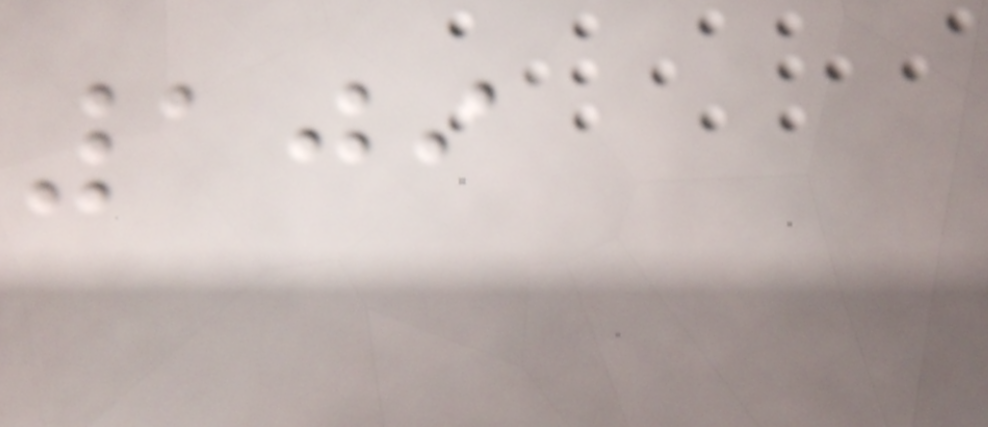109
